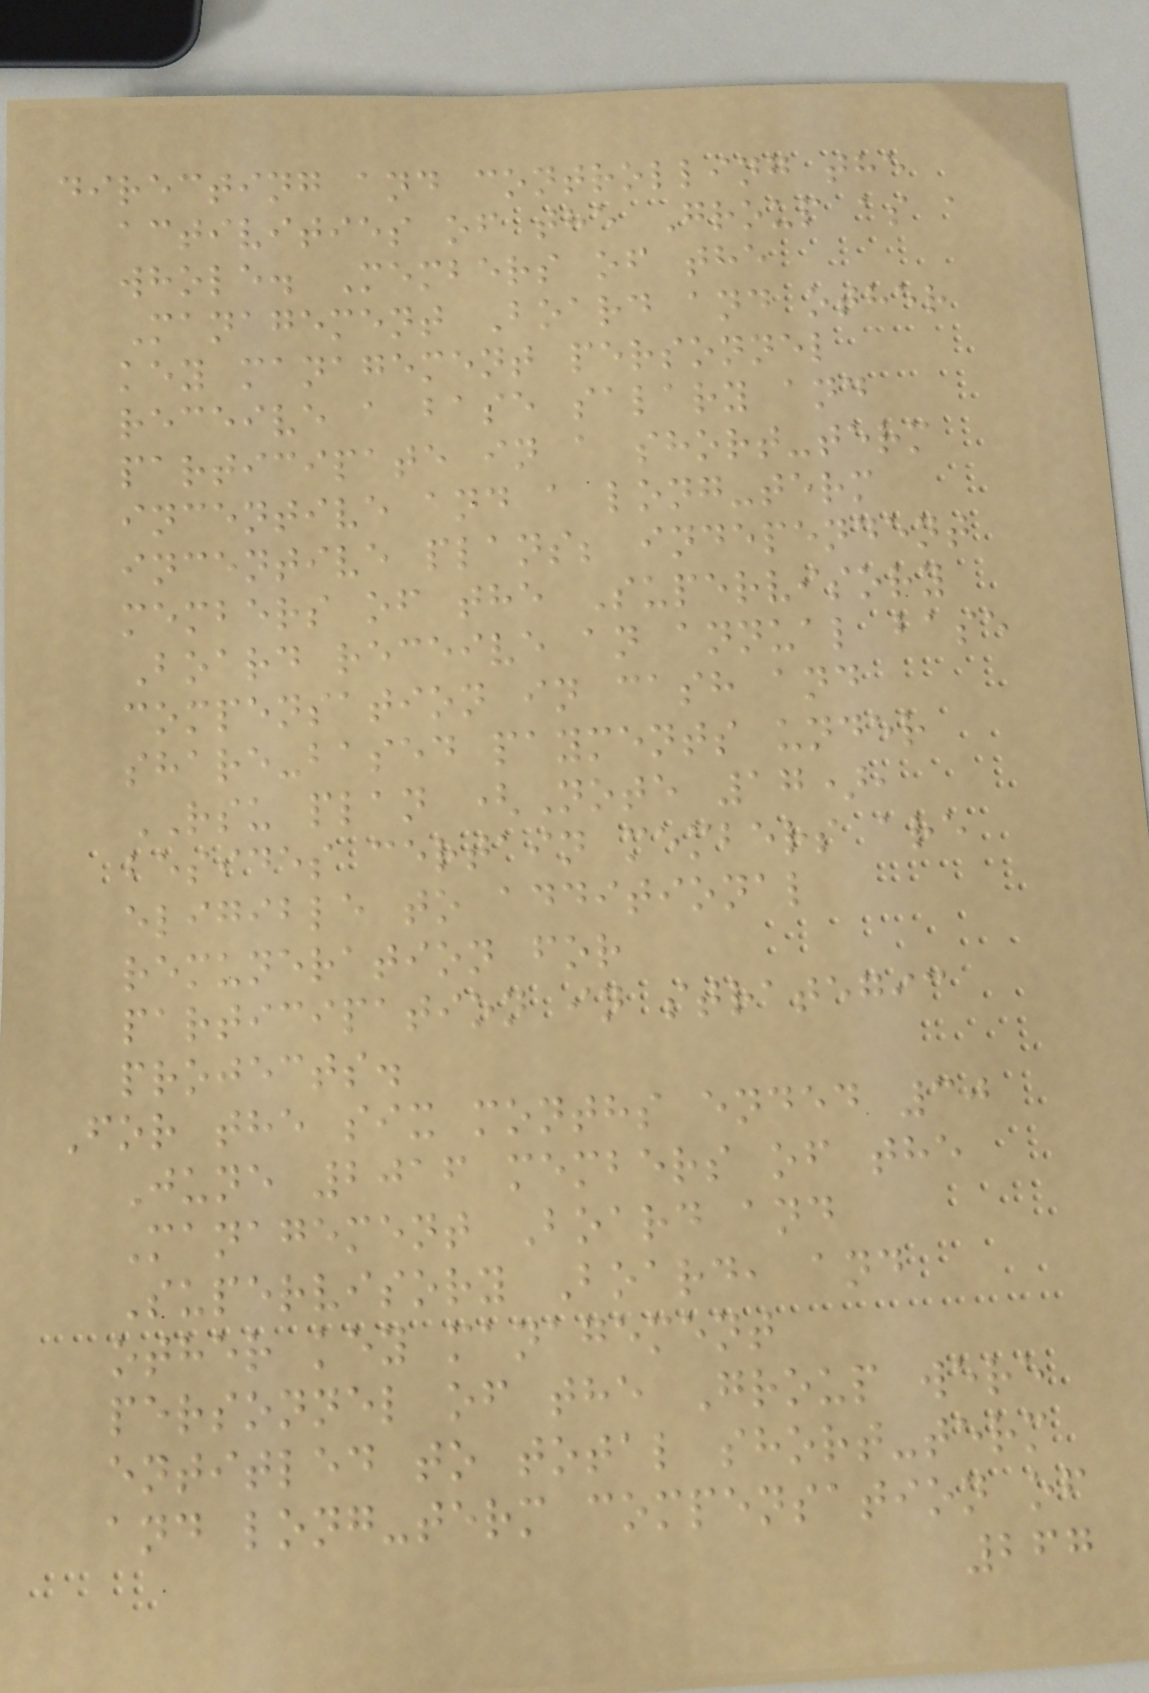directing and controlling the
activities of the Group as a
whole. Members of the
Management Board and other
key management personnel
receive a base salary and
participate in a short-term
incentive and a long-term
incentive plans; independent
members of the Supervisory
Board receive an annual base
compensation in cash and
share-based payments under
RSU plan (Note 17),
besides certain members are
eligible to additional
remuneration for
participation in strategic
projects.
For the six months ended 30
June 2016 members of the
Management Board and
Supervisory Board, and
other key management
personnel of the Group were
entitled to total short-term
and long-term compensation of
267
